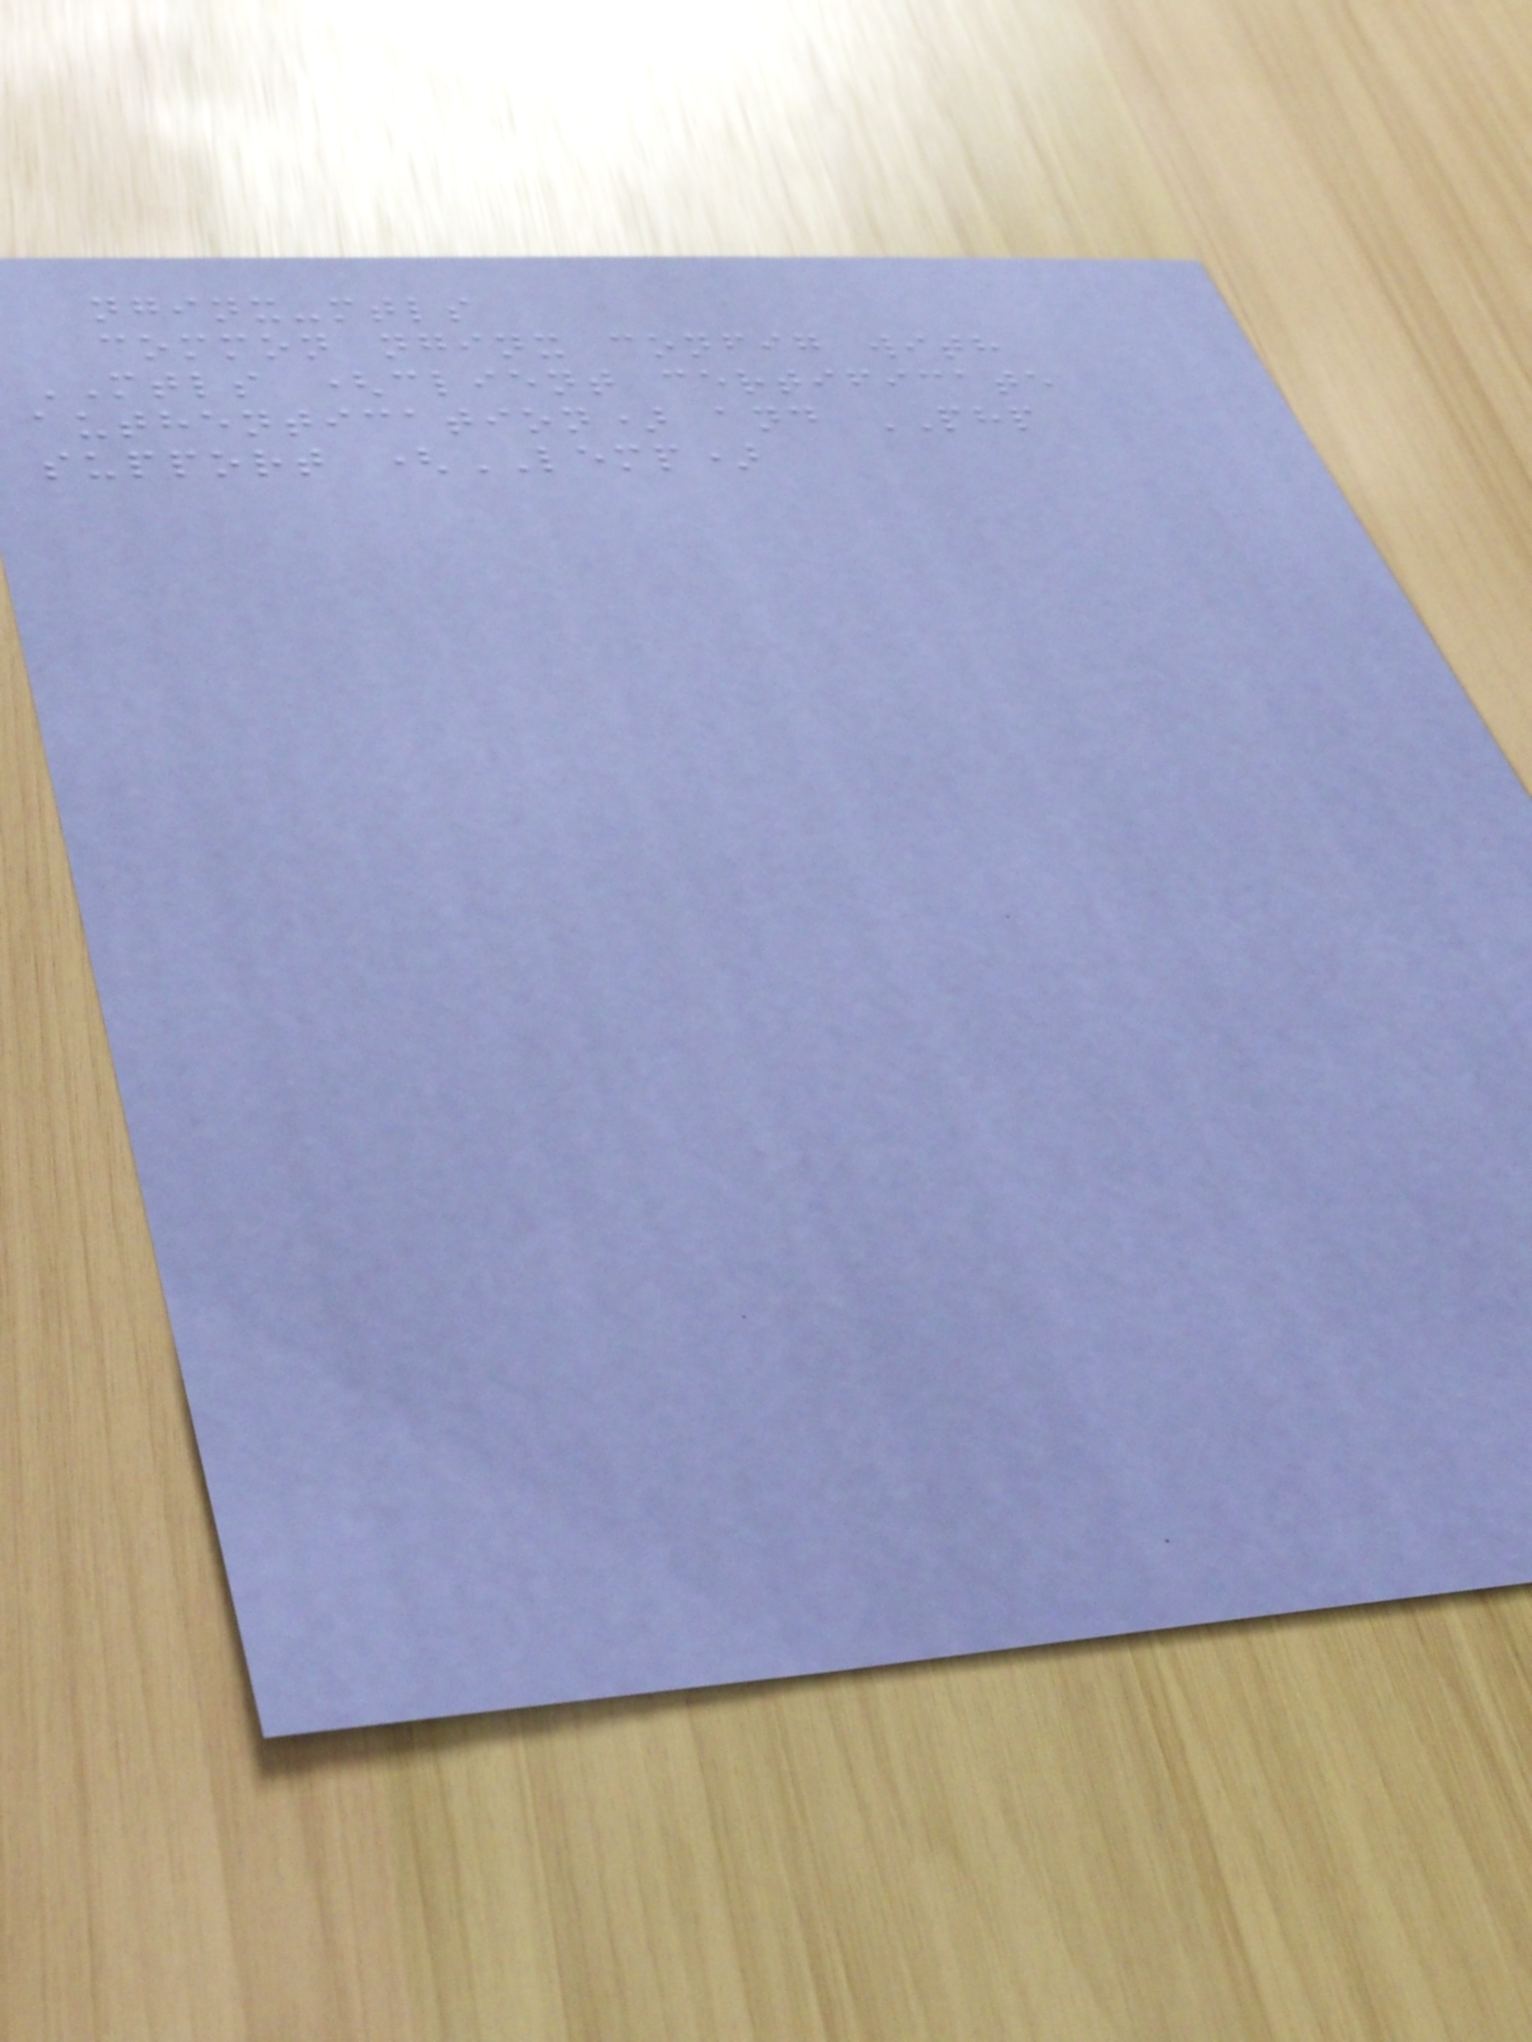nginx-mtls
common nginx config with
MTLS (client certificate
authentication) and PHP
support (LEMP)
